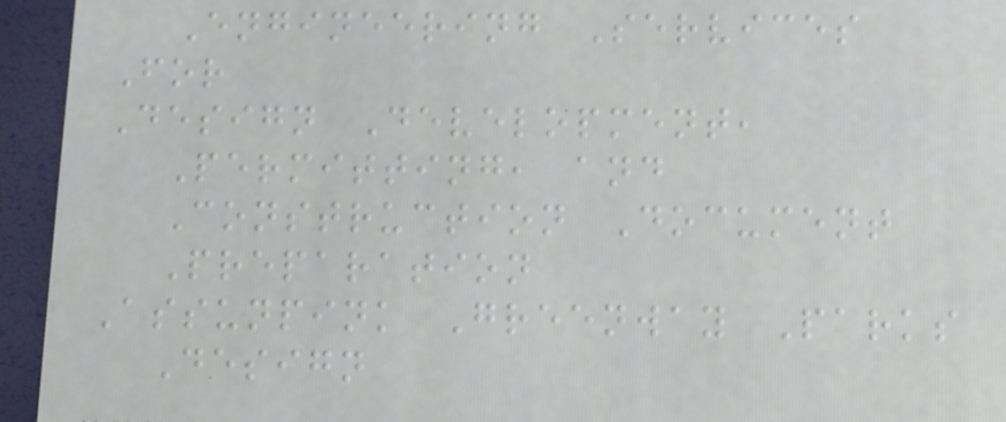Engineering Services
For
Design Development,
Permitting, and
Construction Document
Preparation
Assunpink Greenway Parks
Design
